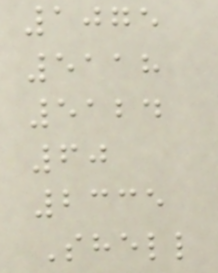1075
5118
5124
60
2335
Shell
